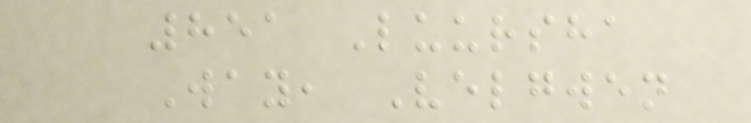851 Luursha
Way, Velgwen
